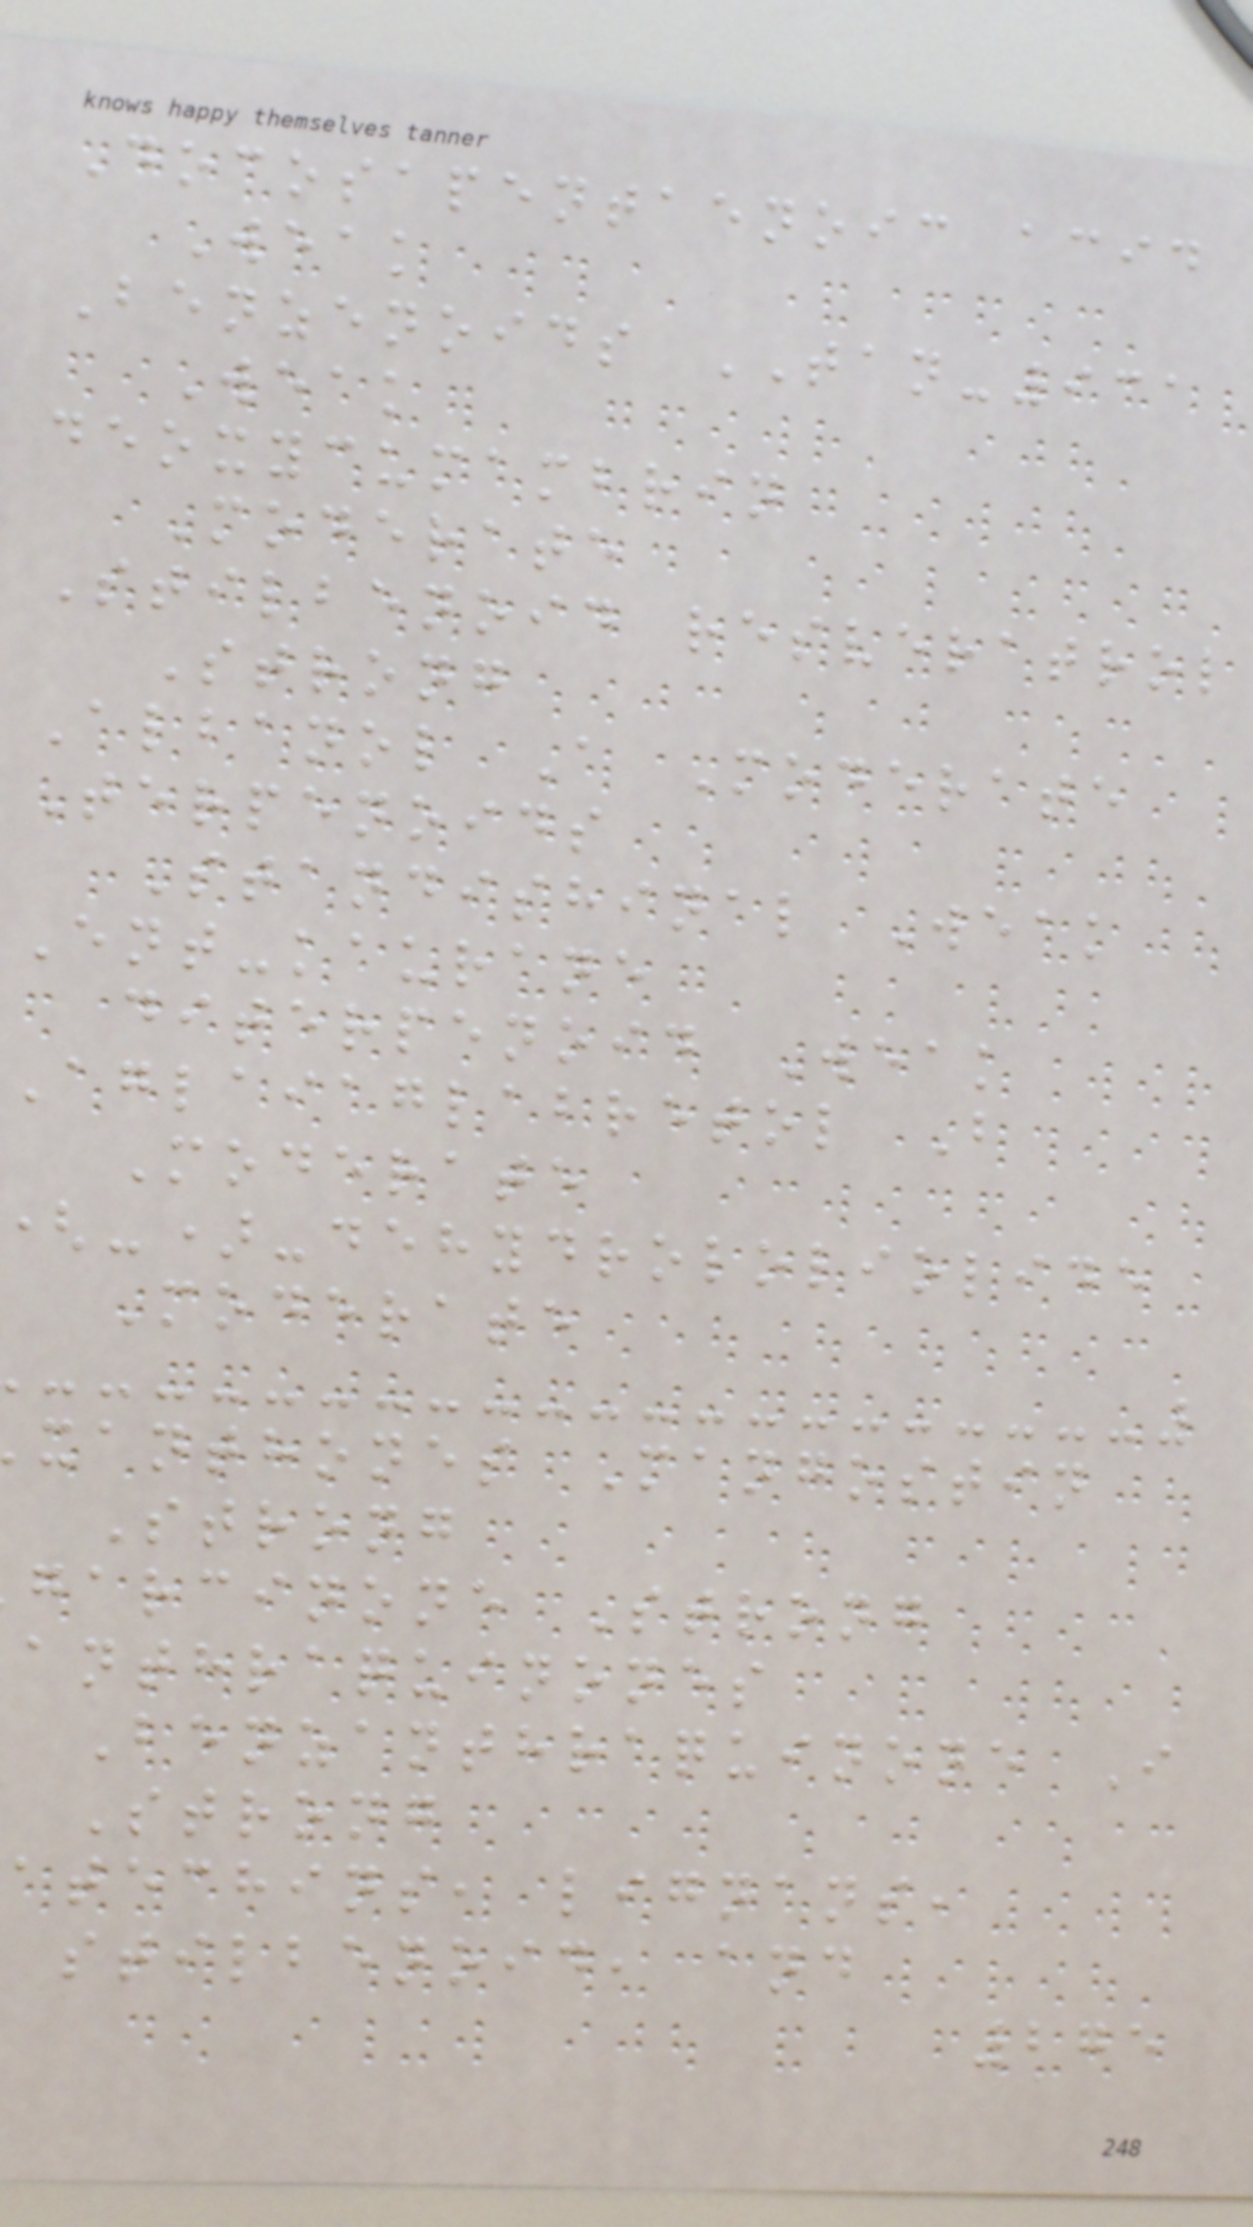Docosapentaenoic acid
Weak
Benzenoids TAN-931
Weak
deoxycumambrin
Moderate
Stilbenoid resveratrol
Strong
Albanol A Moderate
Terpenoids
Standishinal Weak
Ent-kaurane
diterpenoid Weak
Aglaiaglabretol B
Moderate
-)-dehydrololiolide
Moderate
xanthones Mangostin
Strong
garcinone Strong
anthraquinones
Benzanthraquinone I
Strong
atechins, lignans,
stilbenoid, and
275
